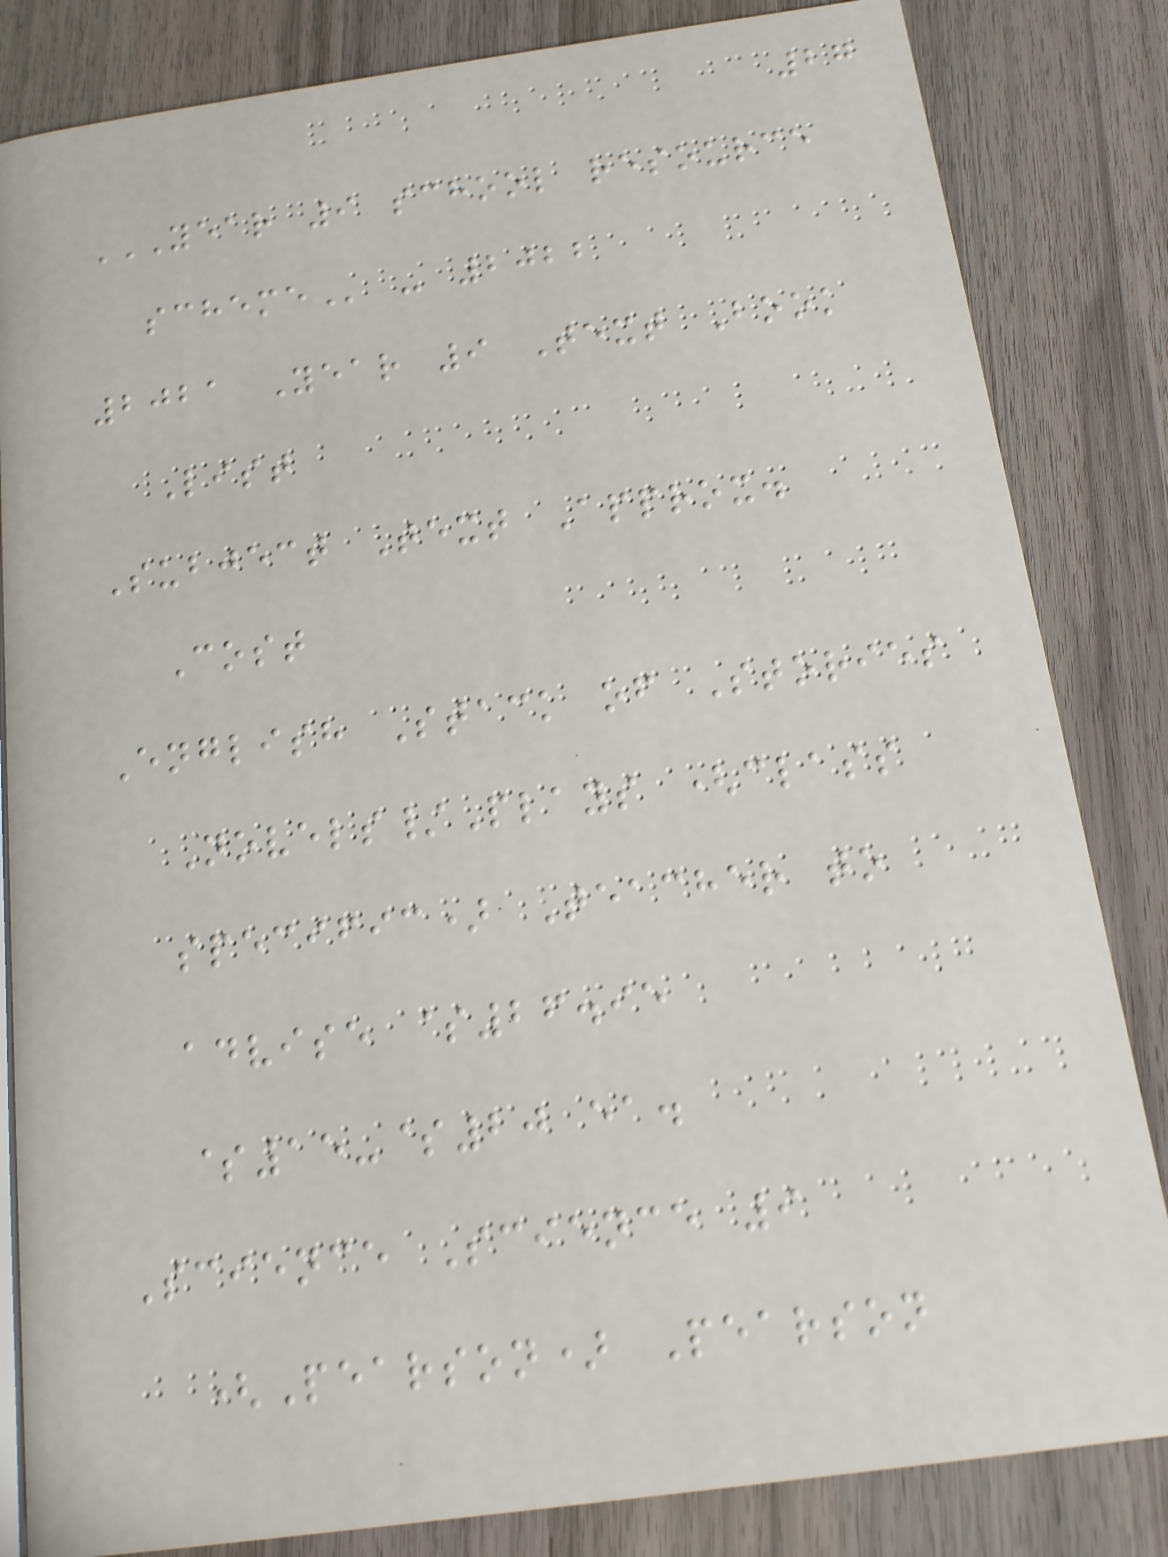27
YEAR 9 SCHOOL RESOURCE
SCHEME - 2022
2021 Year 9 Text Book
List
Subject Text Approx.
Cost
English Stack of Stories
Novels/Plays (class
specific) Teacher to
advise $26.95
$15-$20 ea.
Science Science 9
(Pearson) Pearson
